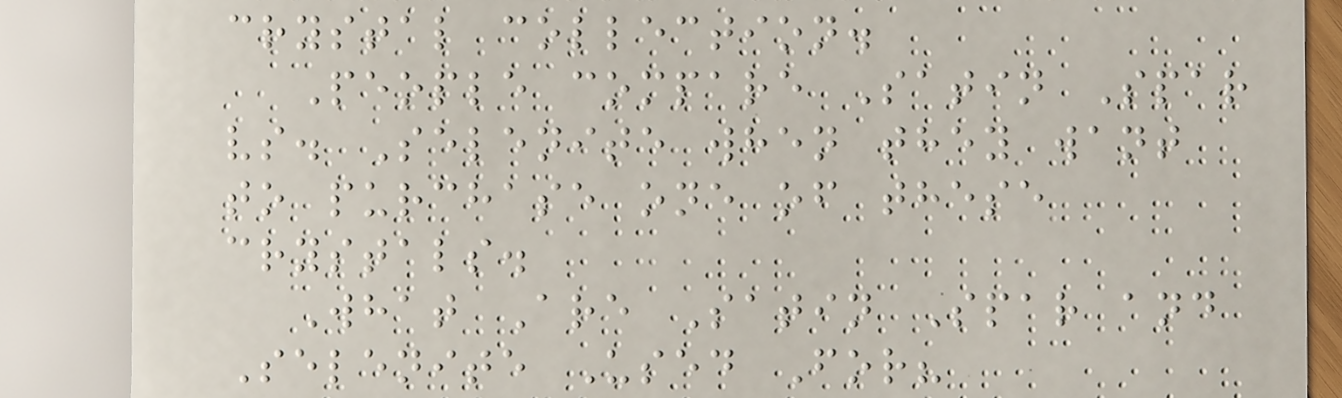crystal collection.
People compare Satin Spar
vs. Selenite when they want
to purchase one of these
crystals.
What Are Satin Spar and
Selenite Used For?
